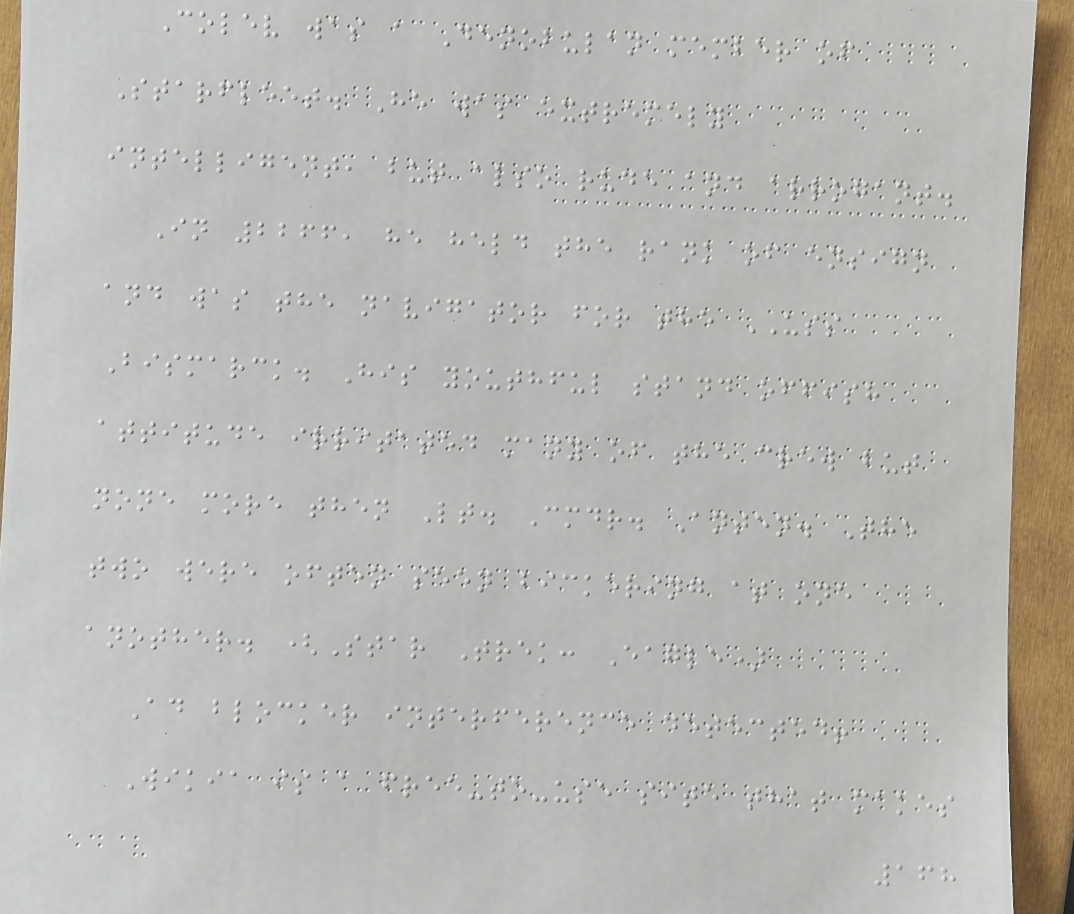Colev was a Denobulan member of
Starfleet. He was extremely
intelligent, but also rude and arrogant.
In 2266, he held the rank of ensign
and was the navigator for the USS
Bismarck. His youthful stand offish
attitude irritated many of the crew but
none more then Lt. Cmdr. Anten. The
two were often seen bickering at one
another. (Star Trek: Eagle)
Ad blocker interference detected!
Wikia is a free-to-use site that makes
168
